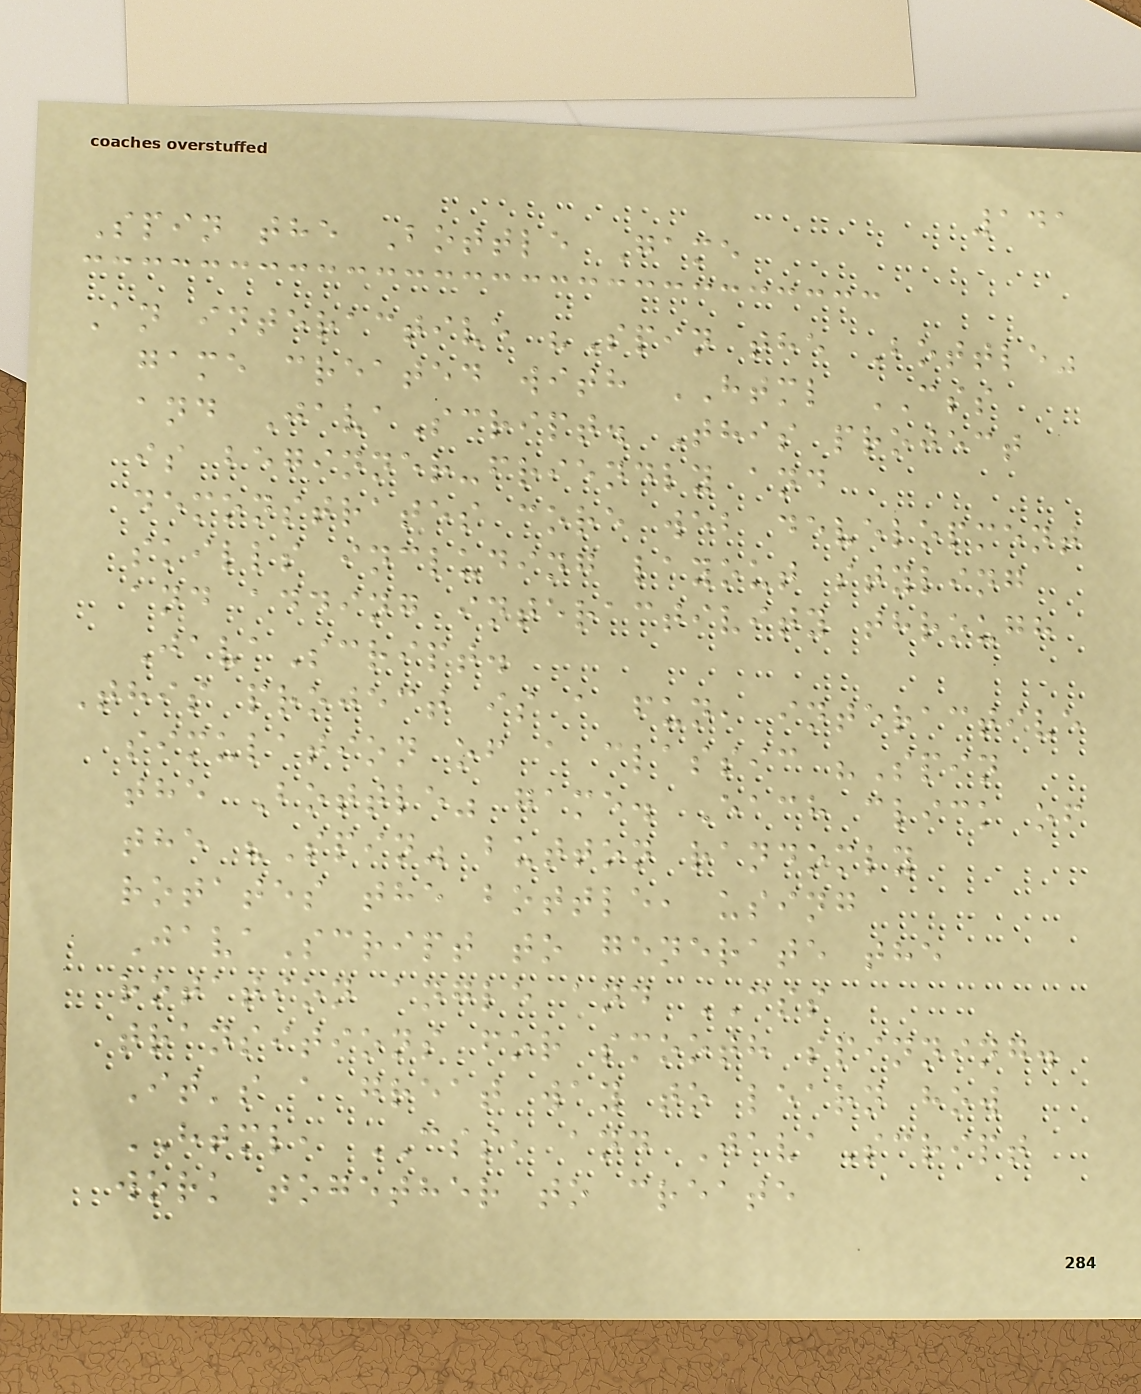141
Spin the Bottle Game
An interactive "Spin the Bottle"
game created with HTML CSS
and JavaScript. This project
is beginner-friendly and
demonstrates core web development
skills including layout styling
and adding interactivity through
JavaScript.
This project is a fun, interactive
simulation of a classic "Spin
the Bottle" game. Each click of
the "Spin" button randomly
rotates the bottle, using
JavaScript to generate the
rotation angle and CSS
transitions for smooth spinning.
It's a great way to learn how
HTML, CSS, and JavaScript
work together to create
